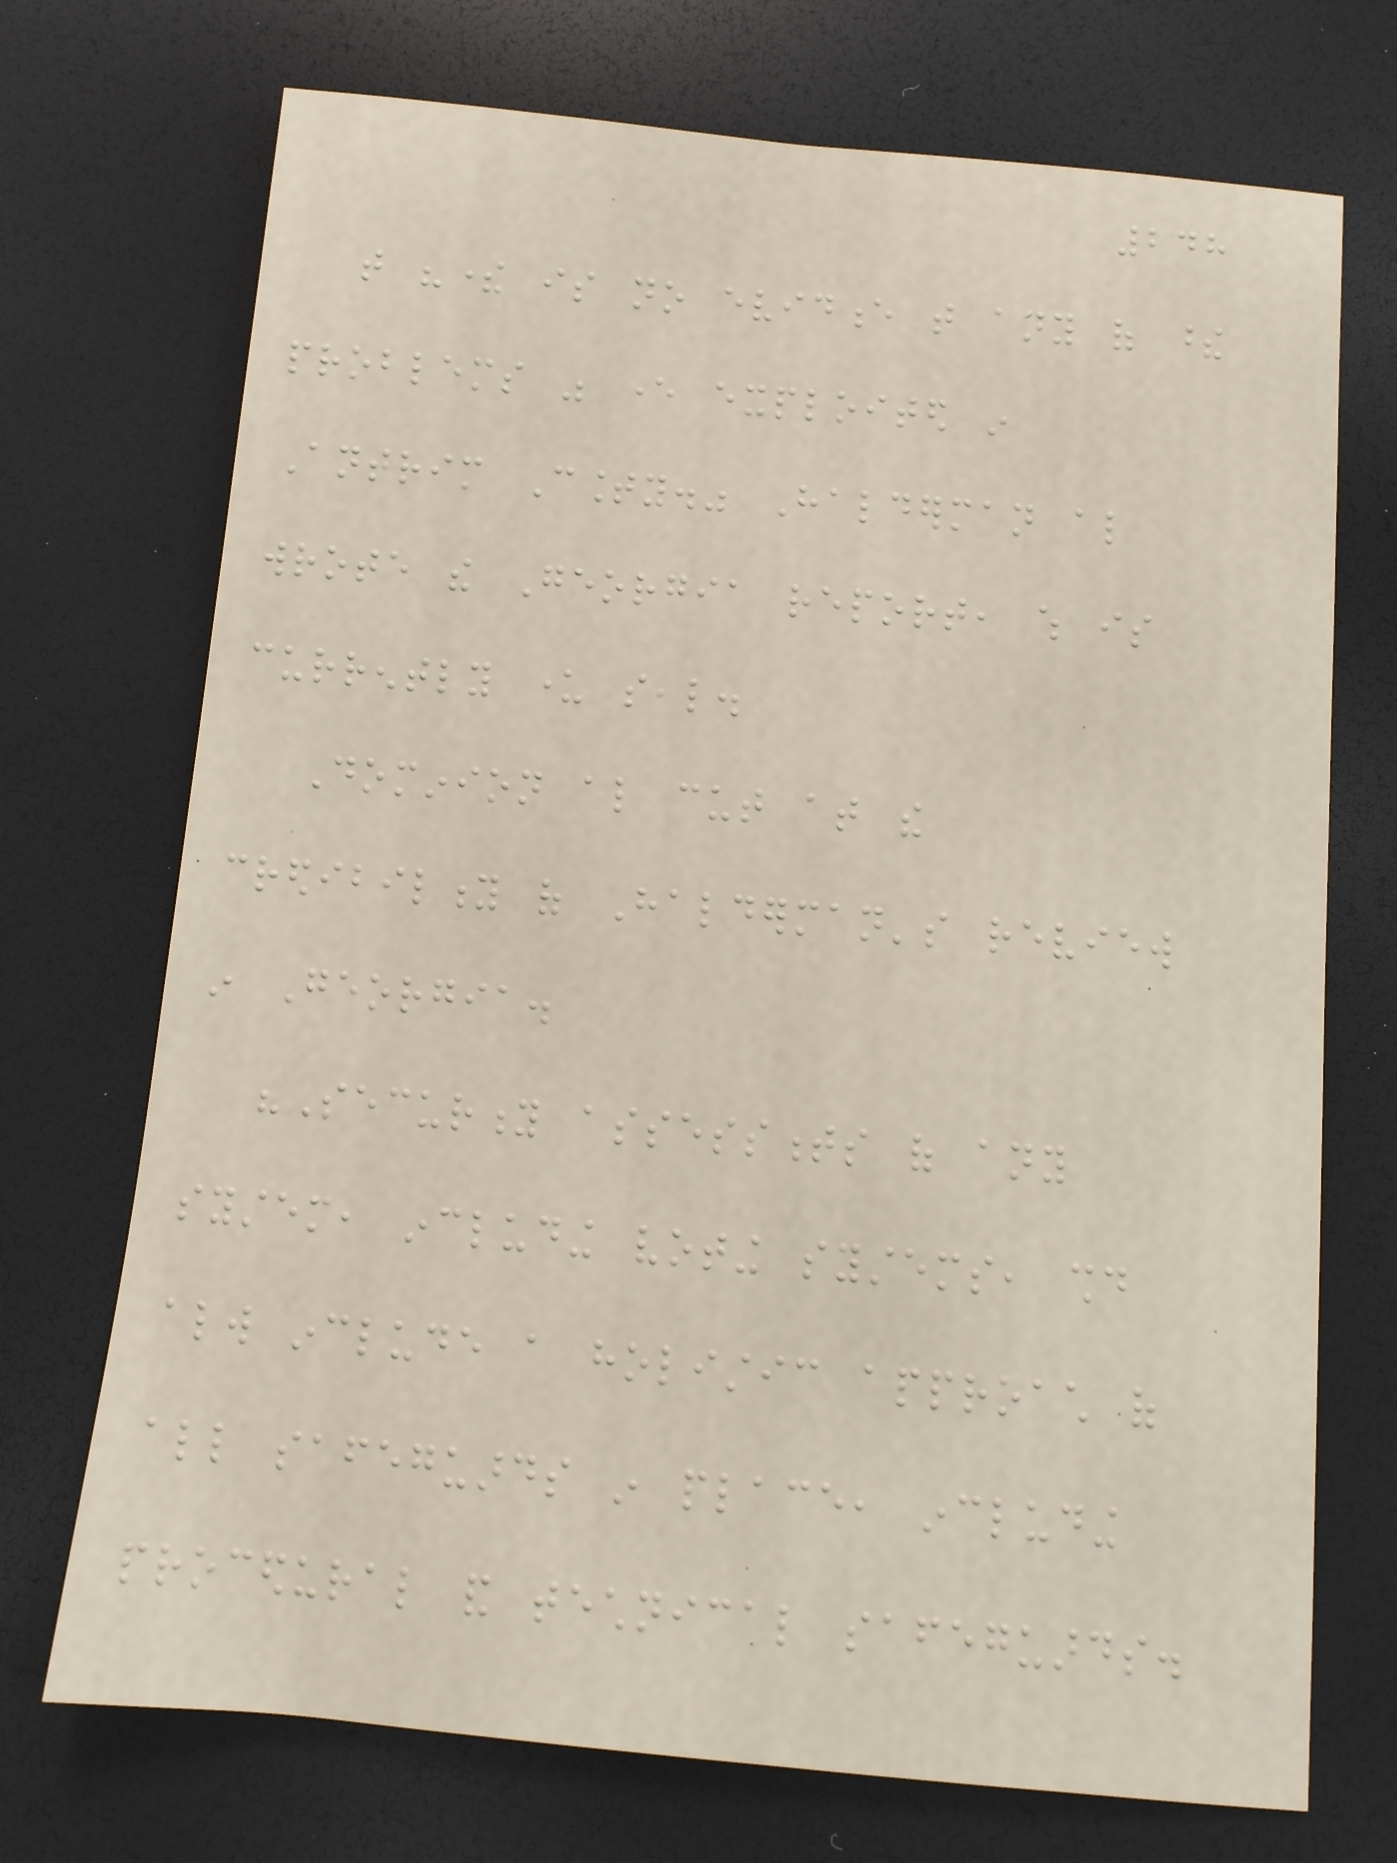248
that "there is no evidence that any of these
problems was ever exploited in
Antrim County." Halderman also
wrote the Georgia report, which is
currently under seal.
Dominion also cut at the
credibility of Halderman's review
in Georgia.
"Security assessments of any
system, including voting systems, should
always include a holistic approach of
all safeguards in place, including
procedural and technical safeguards.
